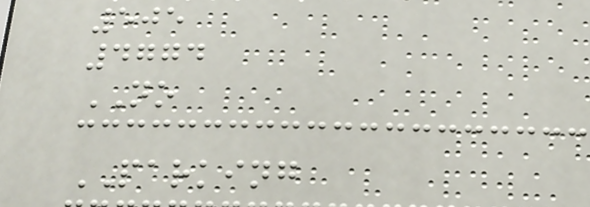505
4774
NO
PARKING
